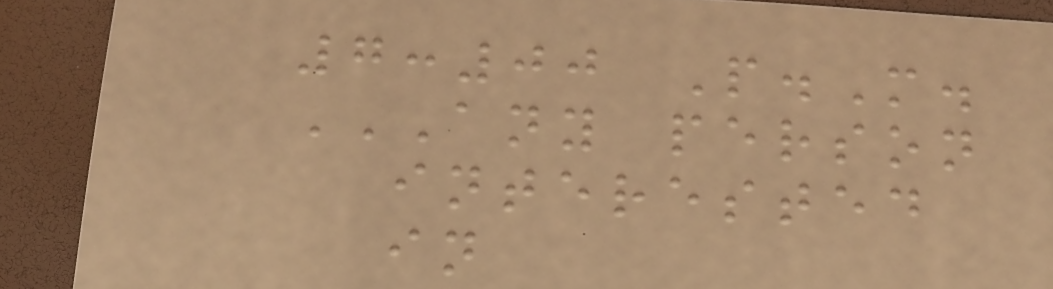7:00 P.M.
ANY PERSON
INTERESTED
IN
